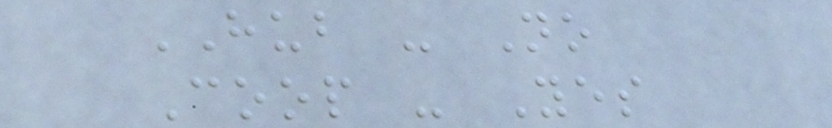HUB - No
Coop - Yes
